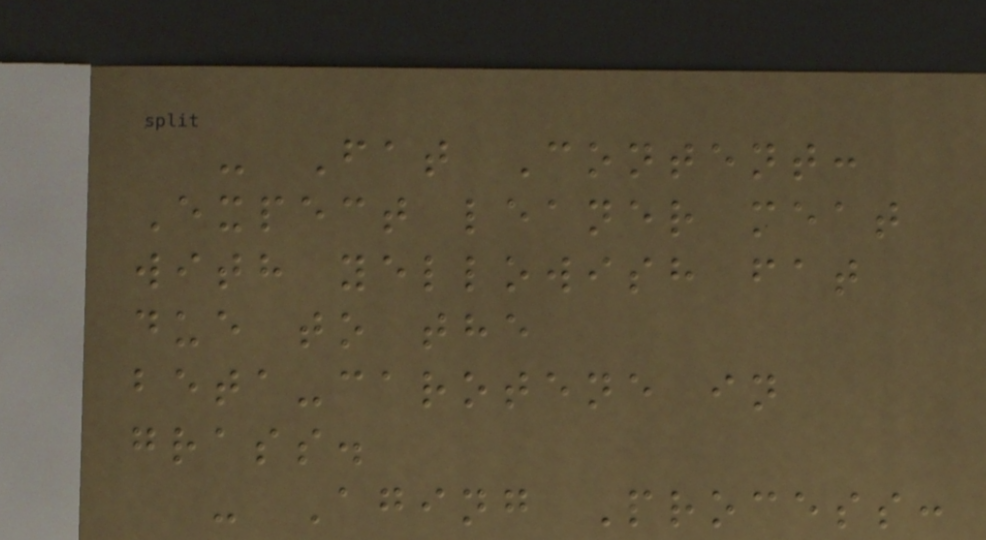- Fat Content:
Expect leaner meat
with yellowish fat
due to the
beta-carotene in
grass.
- Aging Process:
